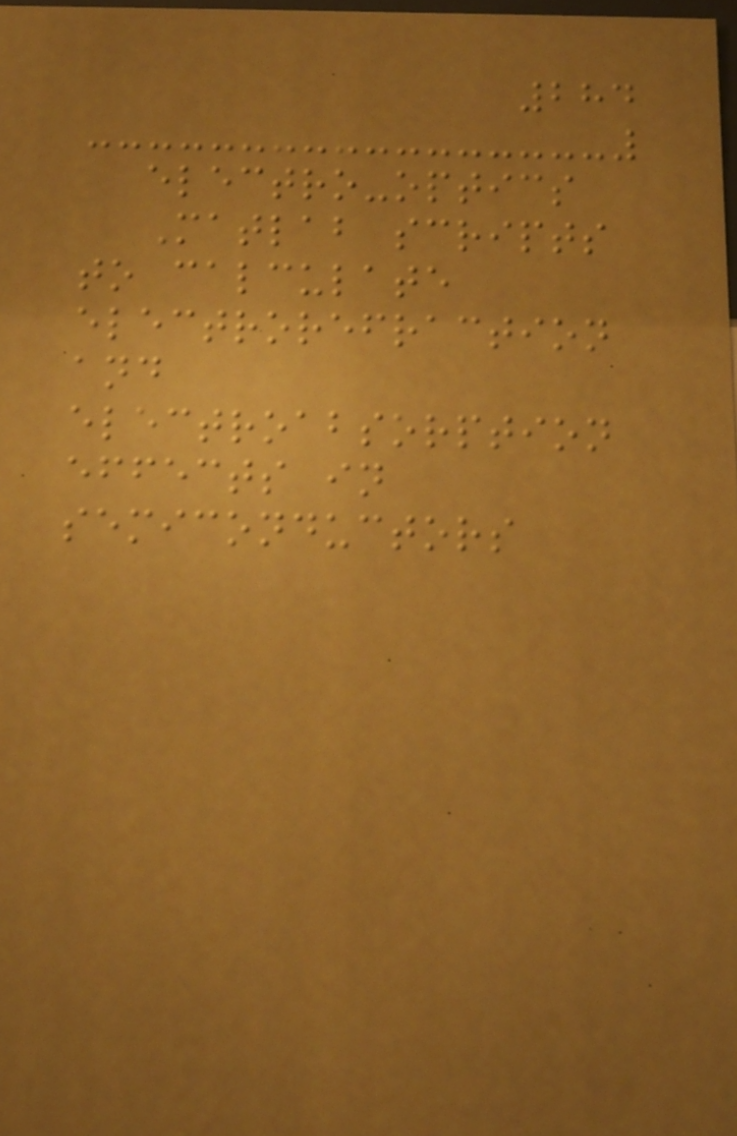284
electro-optics
Matlab scripts
to calculate
electrorefraction
and
electroabsorption
effects in
semiconductors
